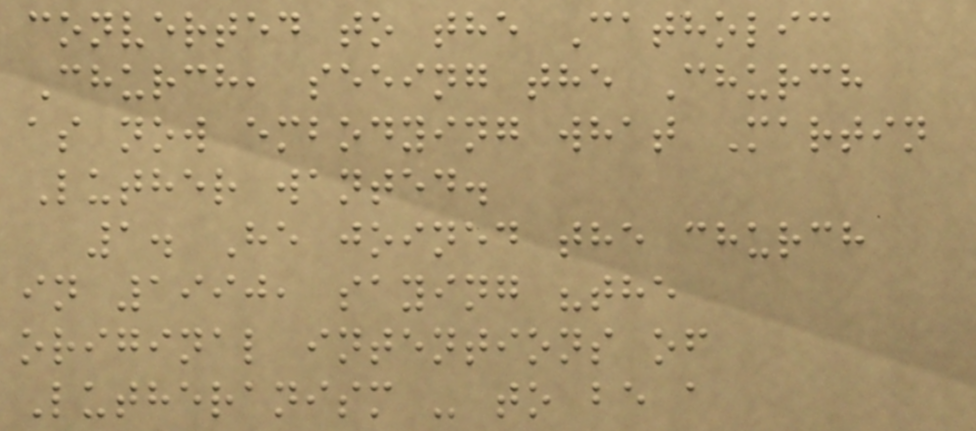converted to the Catholic
Church, seeing the Church
as now embodying what Martin
Luther wanted.
1. He joined the church
in 1990, saying "the
original intentions of
Lutheranism - to be a
